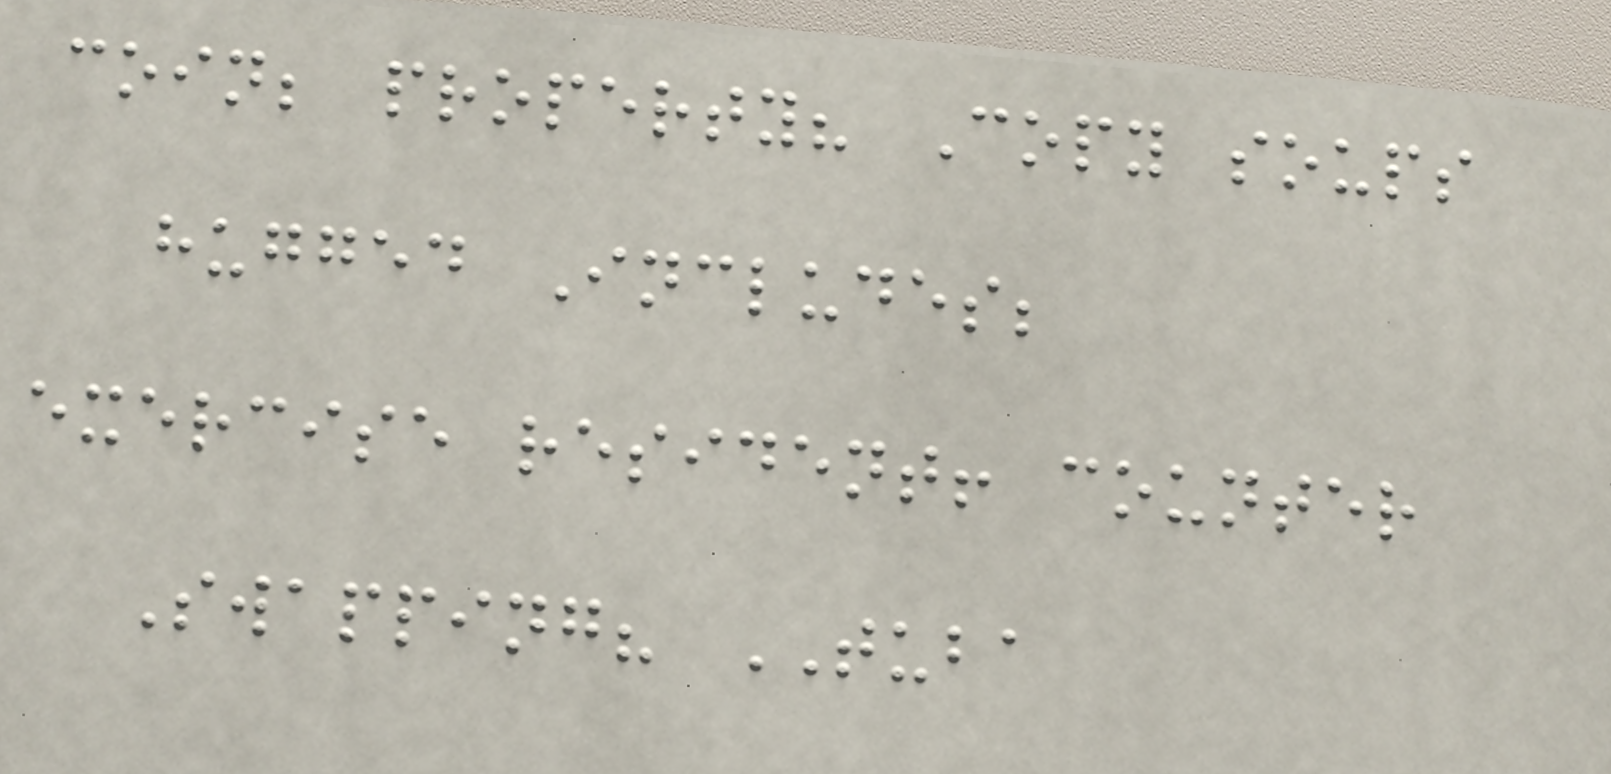coin; property? Copy soups
hugged Includes;
exercise resident! counter
Swapping? TUBA
